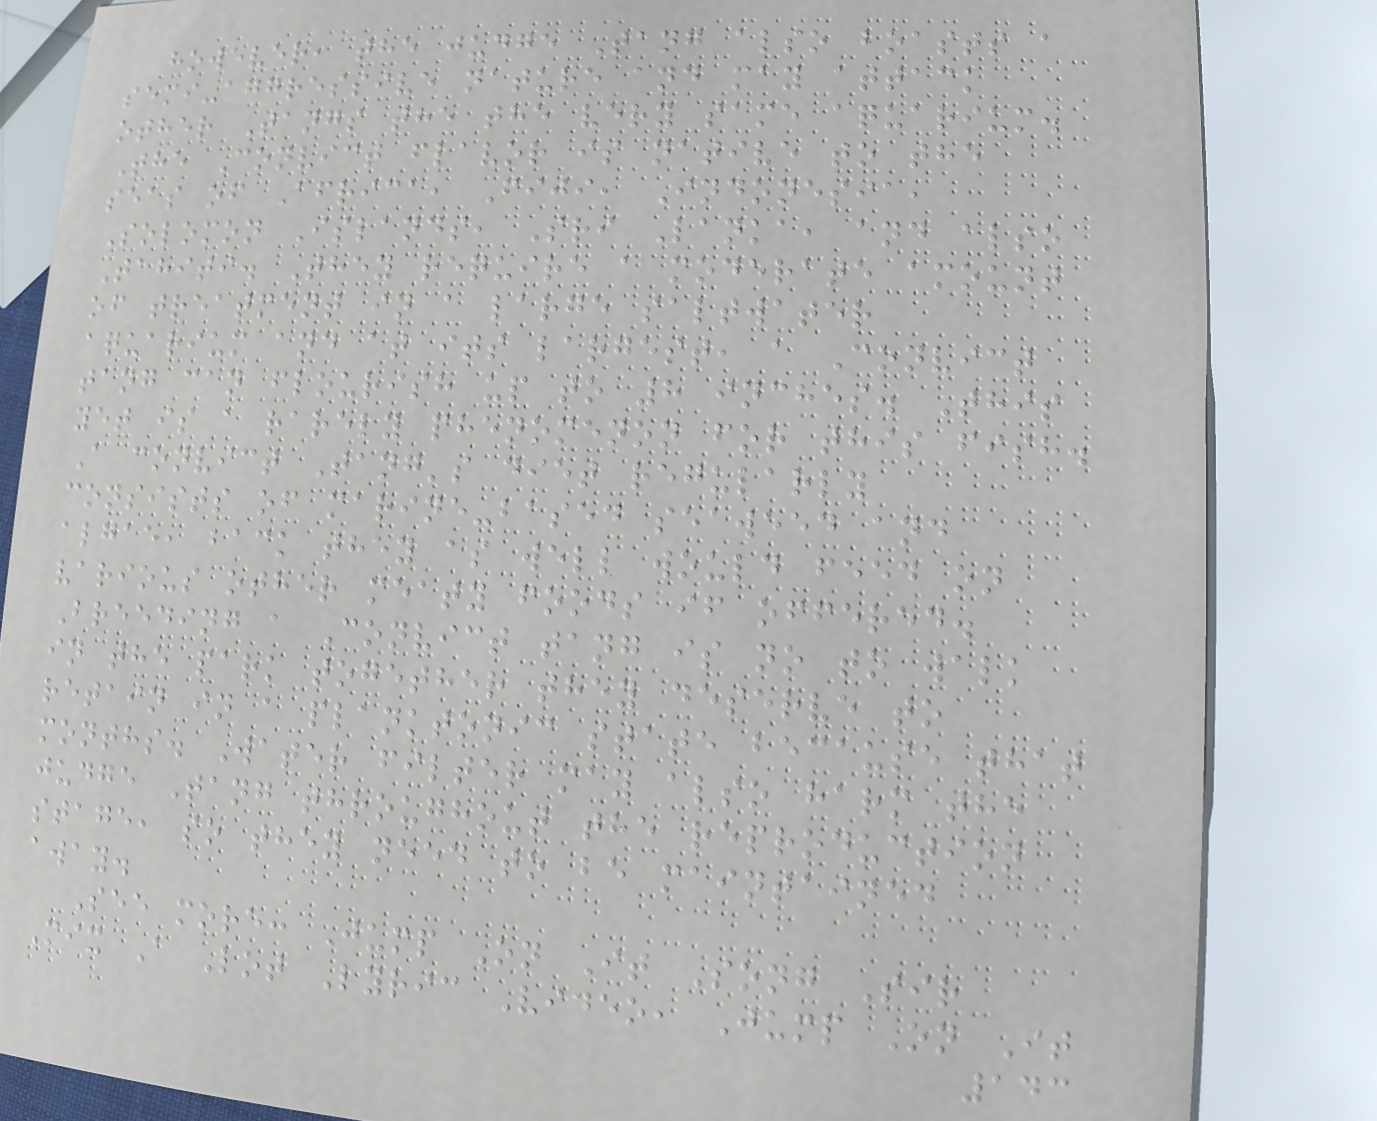however, the judge Tang also boasts a
semi-aggressive nature and may attack
other Tangs the the very same aquarium.
The Convict flavor is native to the
seas of Africa, Fiji, Indonesia,
Solomon Islands, Sri Lanka, and also
Tahiti. They require a moderate amount
of treatment in a large saltwater
aquarium and at its largest, a Convict
tang can flourish up to 8 inches. This
yet is a rarely phenomenon for this fish.
A convict Tang's diet regularly
consists of marine-based seaweed and
algae, back they as well would feed on
various other meaty foods if offered.
Breeding a Convict tang is no to walk
in the park together they deserve to
retain in a planktonic state because that
months. Water filter may also harm the
judge Tang throughout the reproduction
stage, so they need to be maintained
away.
See more: Jump On It Song Sir
Mix A Lot Lyric Video, Jump On It
143
